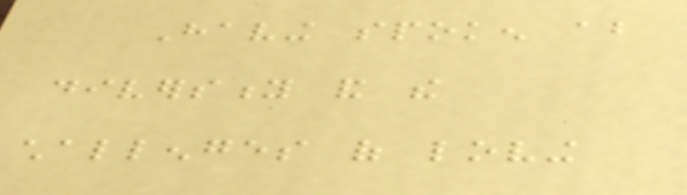Having spoken about
diversity and the
challenges of loving
